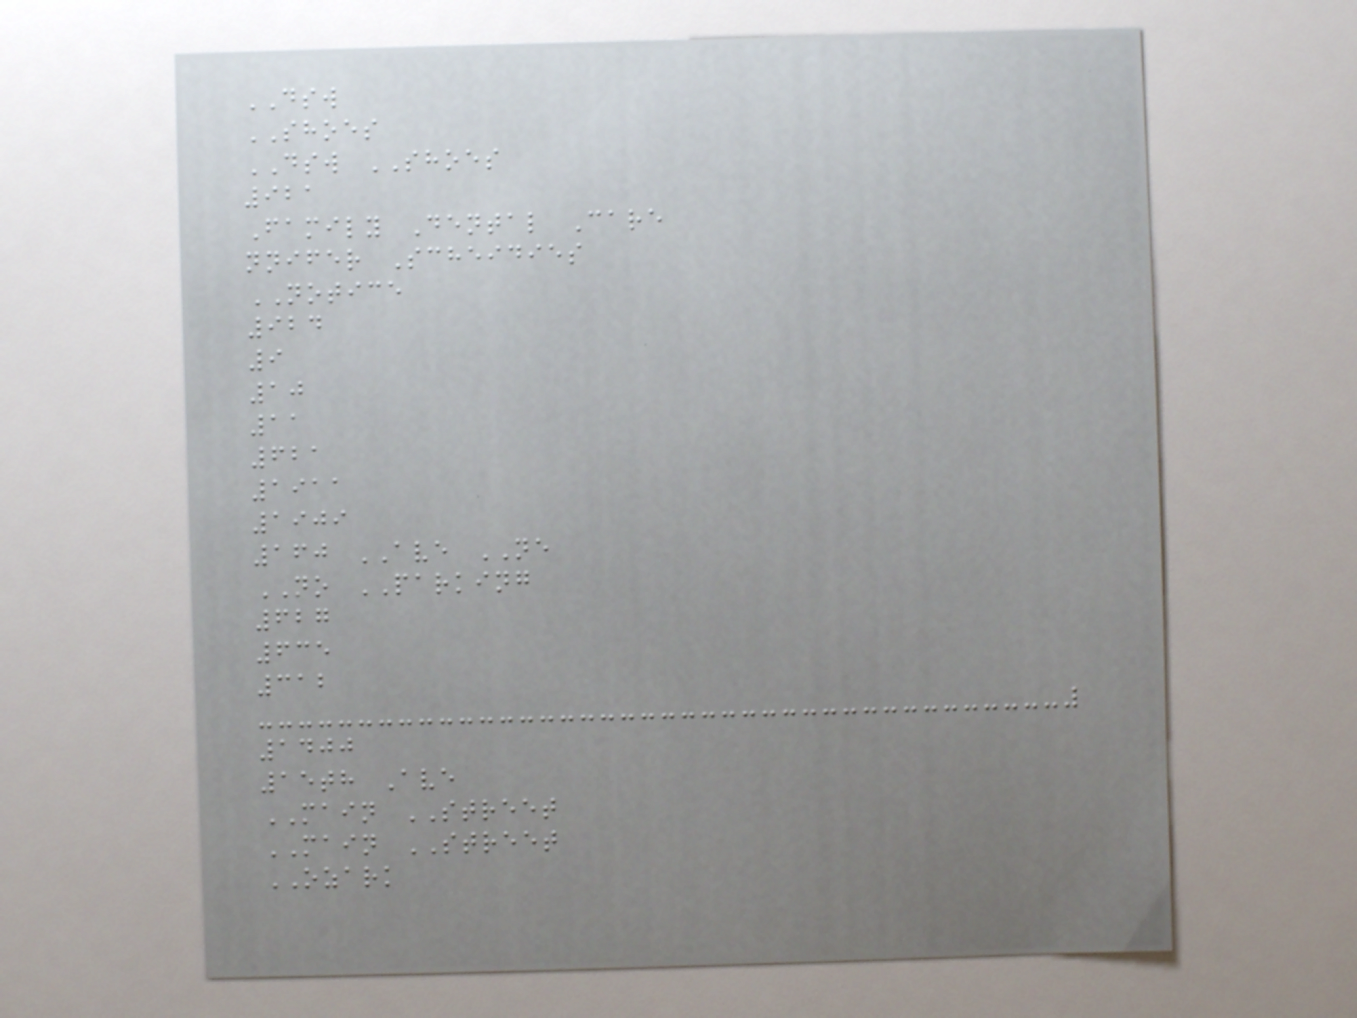DSW
SHOES
DSW SHOES
921
Family Dental Care
nnifer Scheidies
NOTICE
924
9
10
11
621
1911
1909
160 AVE NE
NO PARKING
627
635
312
1400
15th Ave
MAIN STREET
MAIN STREET
OZARK
